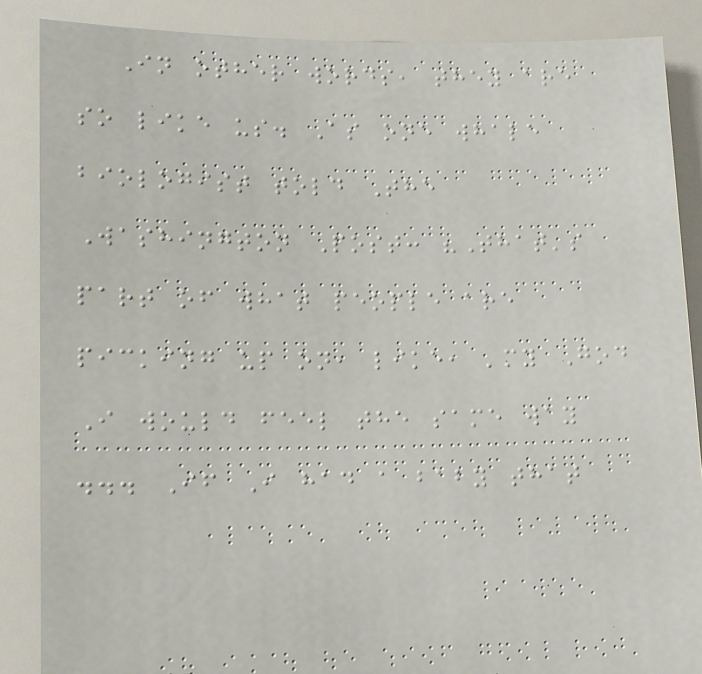In other words, they are
so like us. As one whale
biologist told The
Washington Post: "That's
part of what people are
picking up on, like, 'my God
I would feel the same way
... If I had a baby that
